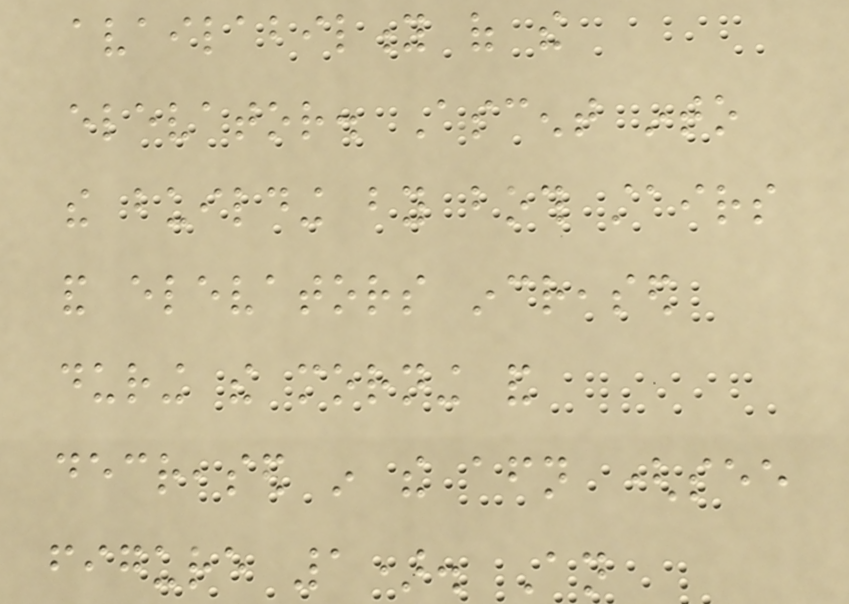availability of the
elevator. Ascent into
the building by both stairs
and elevators increased
during the morning and
decreased in the afternoon (see
figure 1). An
